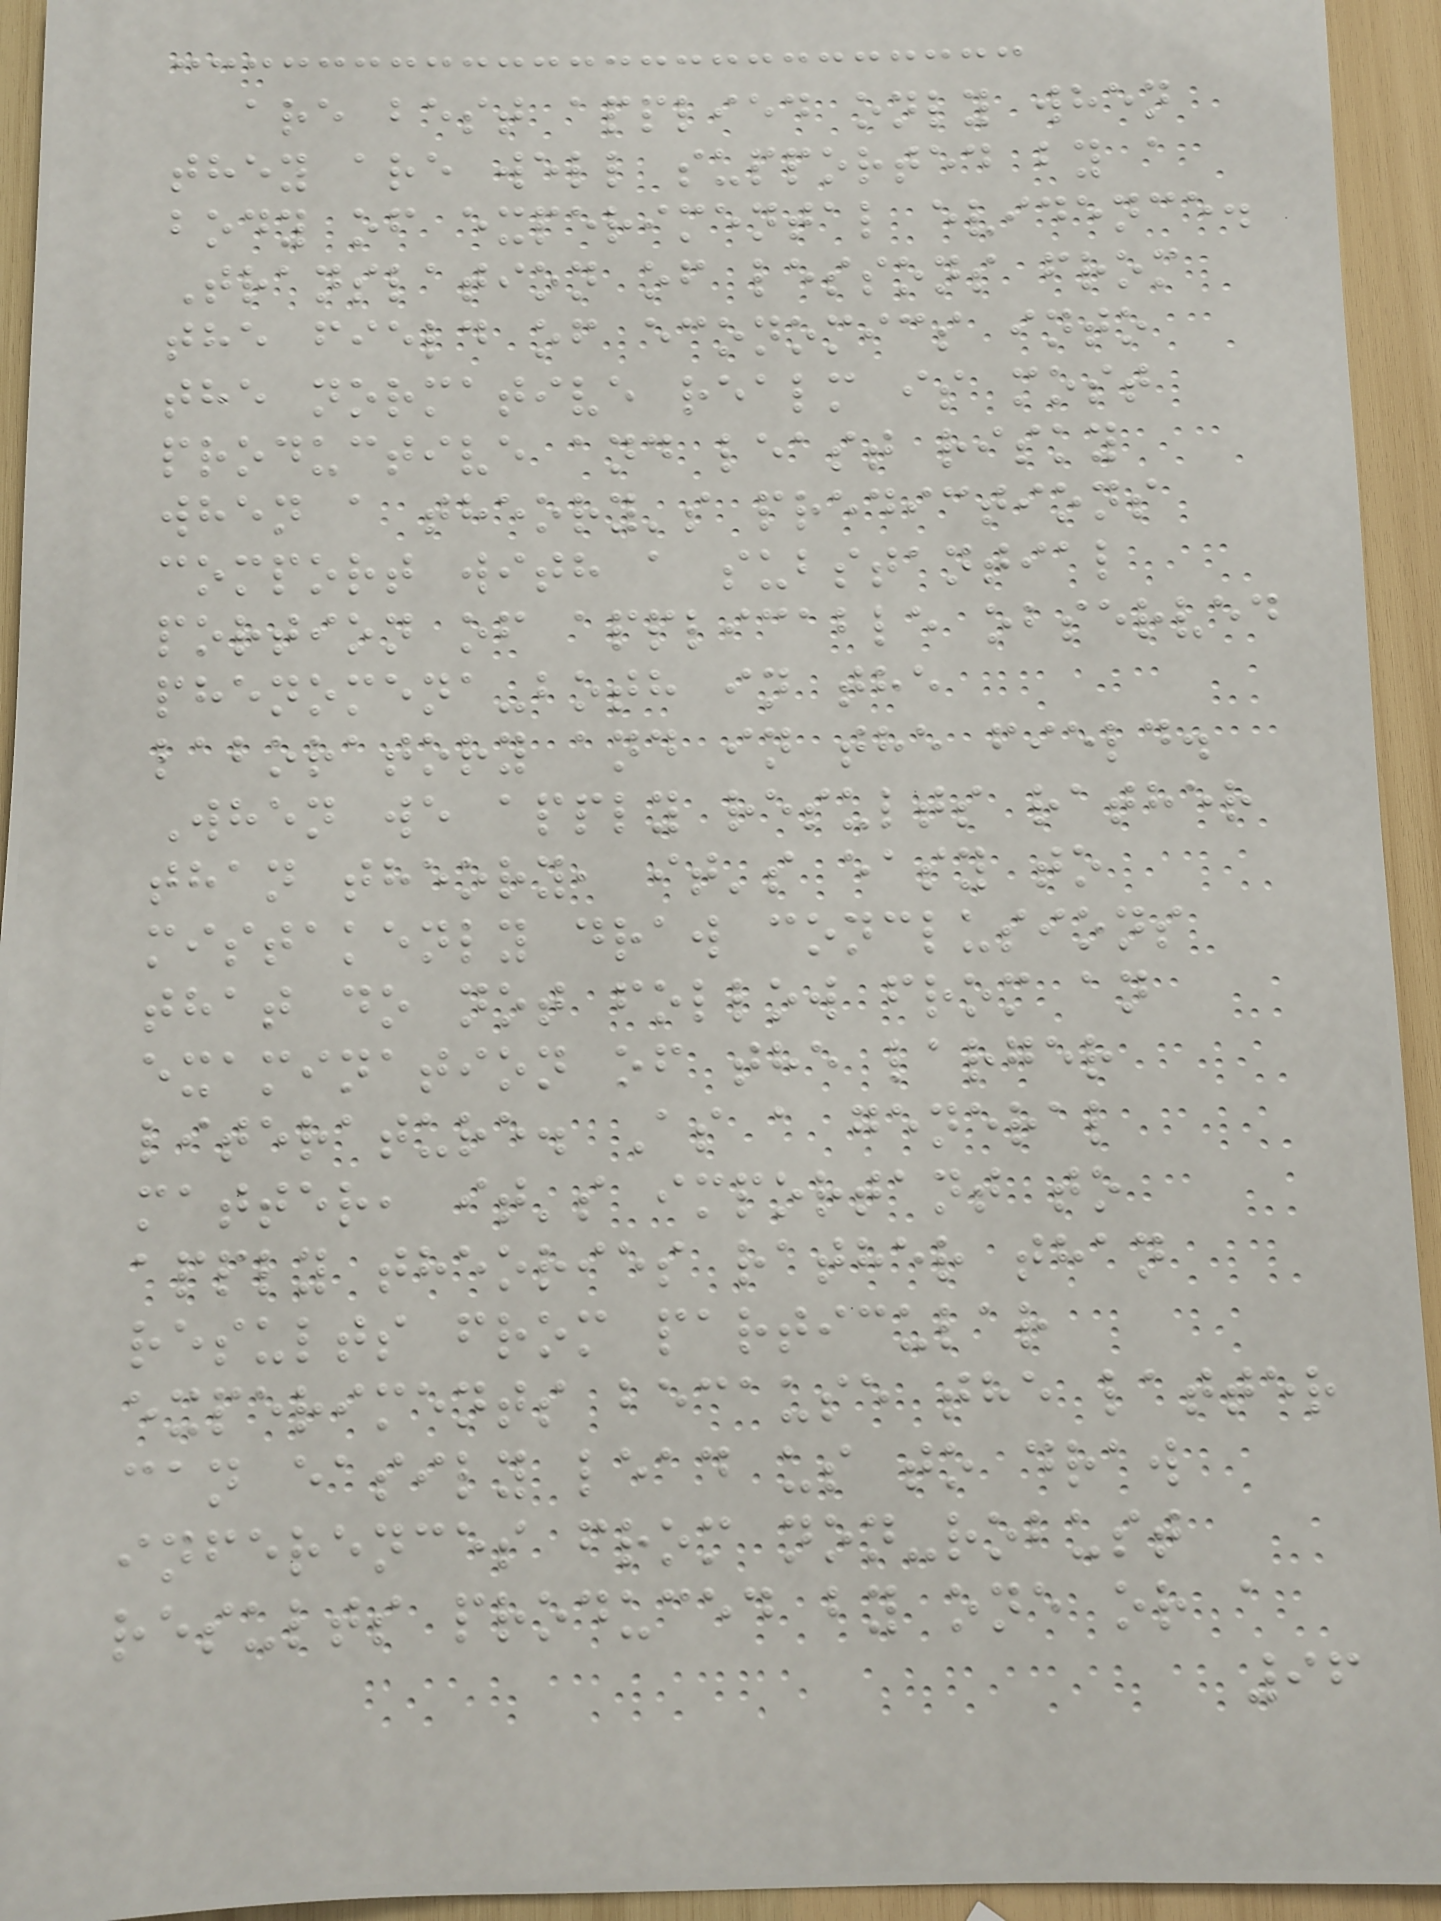are best applied only when
they are well supported by a
body of experimental evidence.
Translation of lessons from
the field of economics into
the normative realm is most
productive and least risky
when a theory's predictions
comport with a substantial
portion of applicable observed
phenomena-both in the
laboratory and in the field.
When we apply results rather
than theory, it's easy to
mistakenly draw conclusions
that do not follow from an
examination of the larger
literature. As a general
matter, it's important to
apply theories rather than
results from particular
experiments because the latter
can easily lead us to draw
inferences from non-robust
results produced by one or a
96
